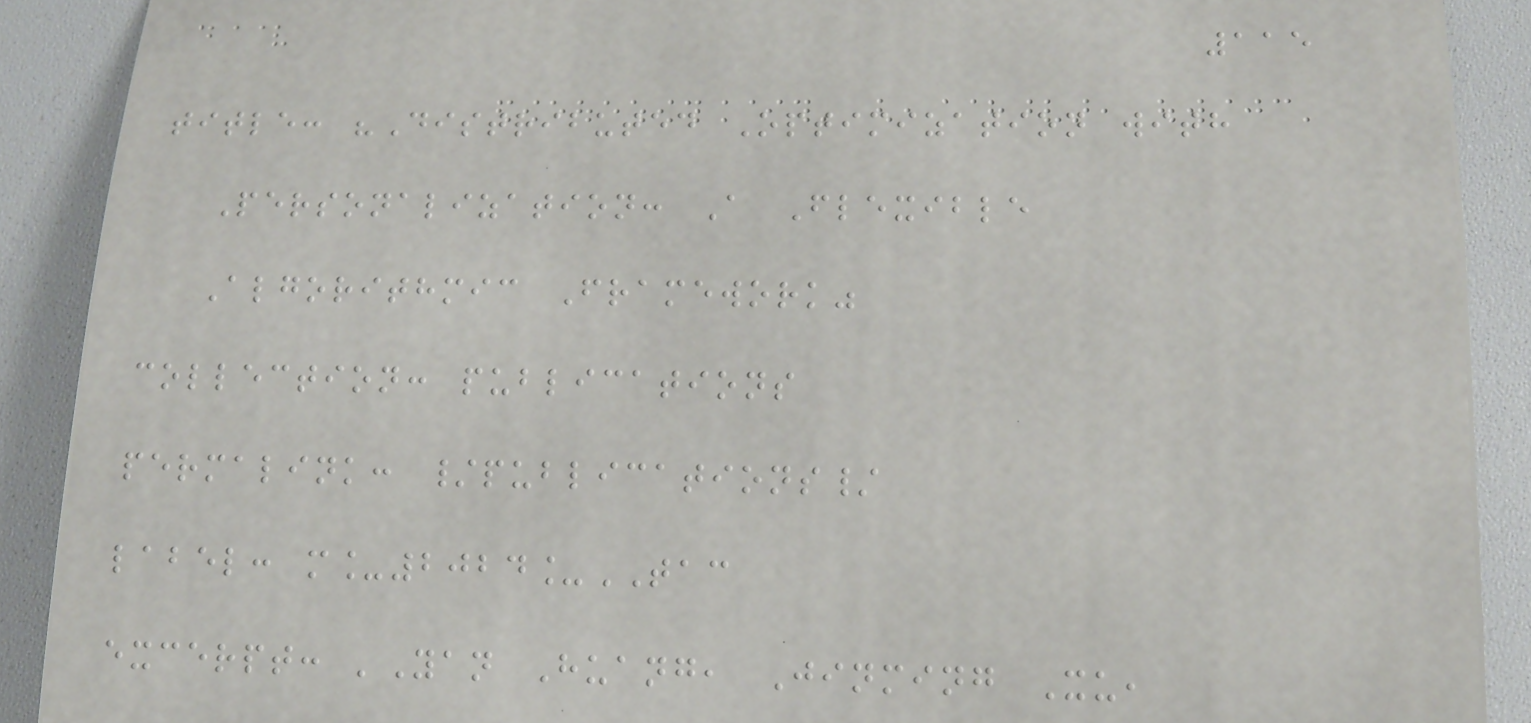115
title: "Distributed Optimization with
Personalization: A Flexible
Algorithmic Framework"
collection: publications
permalink: /publications/
label: m_2024_TAC
excerpt: 'Yan Huang, Jinming Xu,
